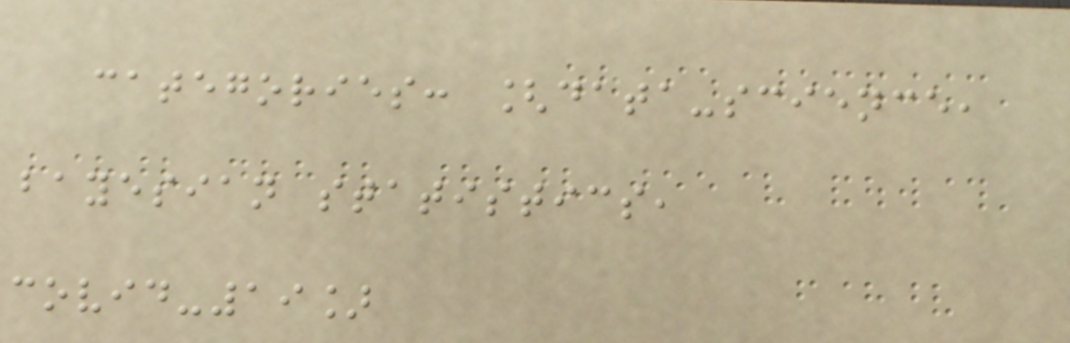categories: [data-science,
bayesian statistics,
covid-19]
